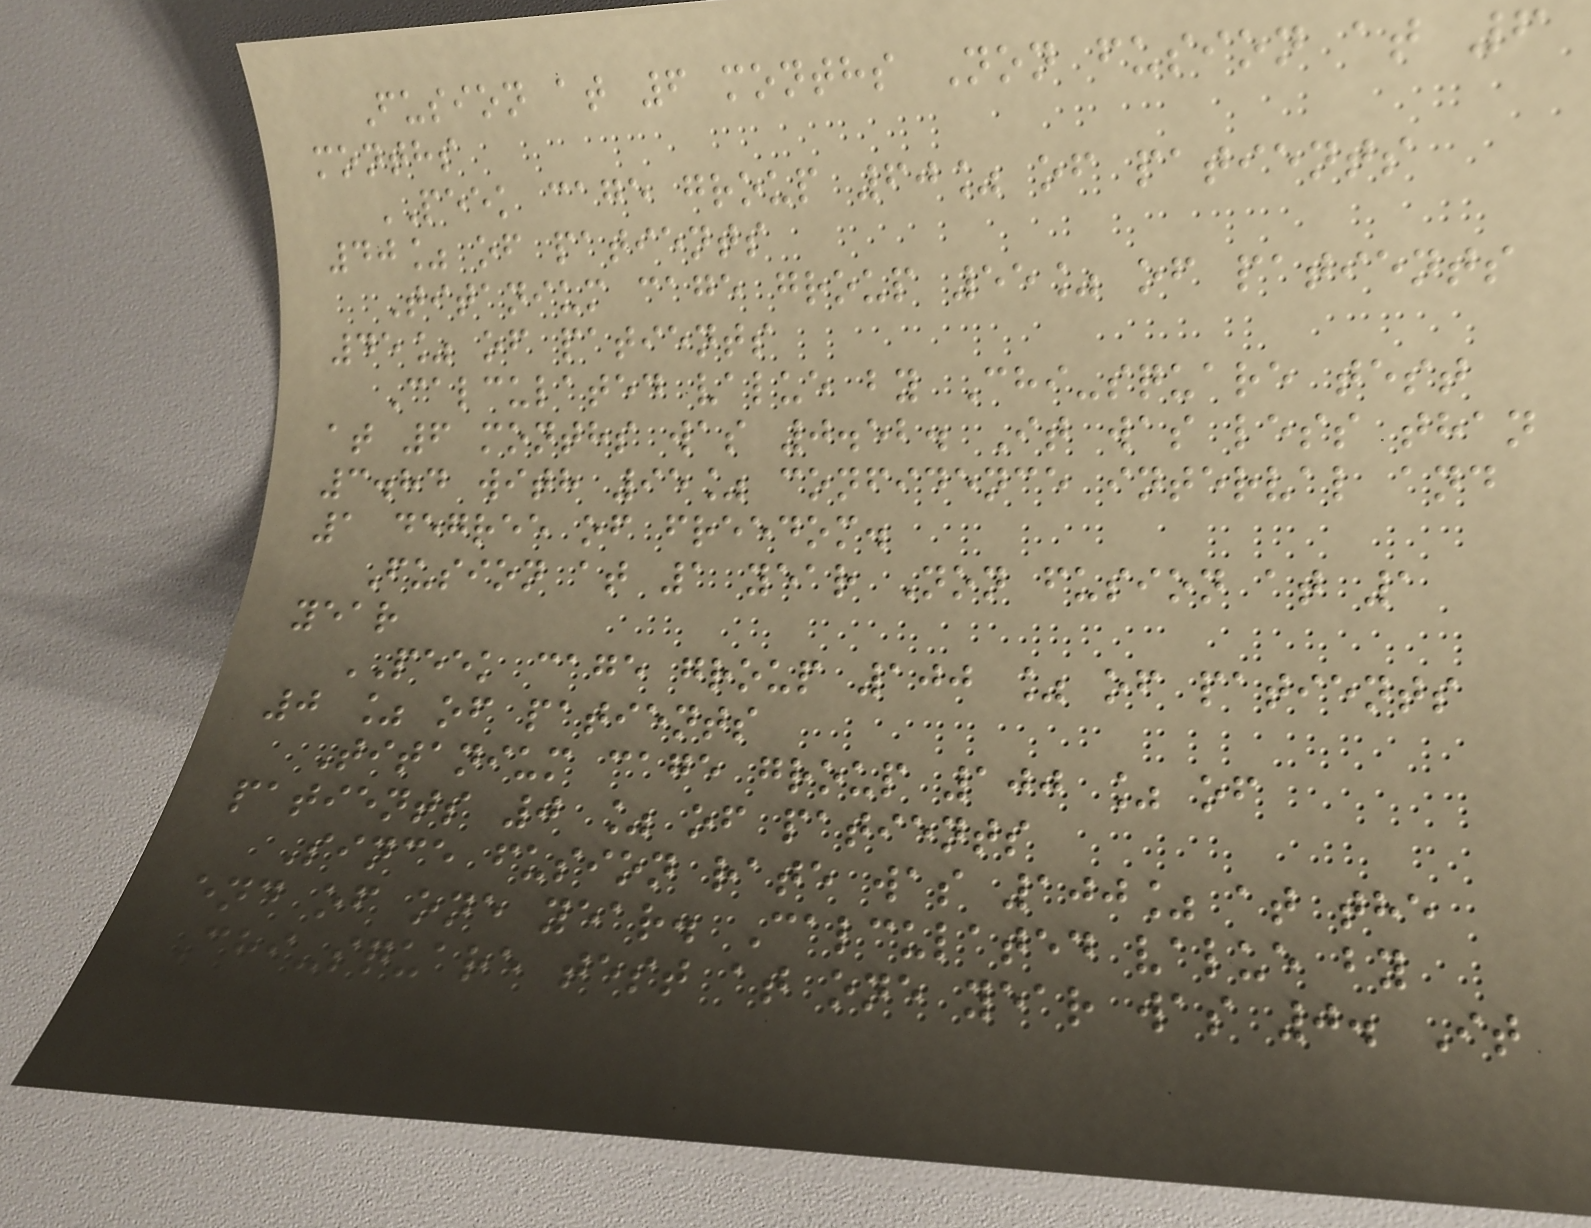Fusion at 6 months Non fusion at 6
months
PEEK cage group 60% of patients
40% of patients
Titanium cage group 55% of patients
45% of patients
Calculated value by Chi-square test
at 6 months was 0.52. It was less than
3.84 with 95% confidence interval and
1 degree of freedom.
Fusion at 1 year Non fusion at 1
year
PEEK cage group 100 % of patients
0 % of patients
Titanium cage group 100 % of
patients 0 % of patients
Since fusion rate was 100% at the
end of one year. Calculated value by
Chi-square test at one year was 0. It
